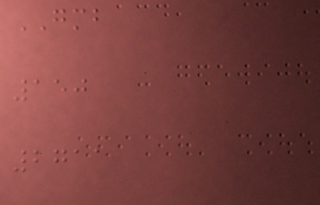GMB
150
2711
